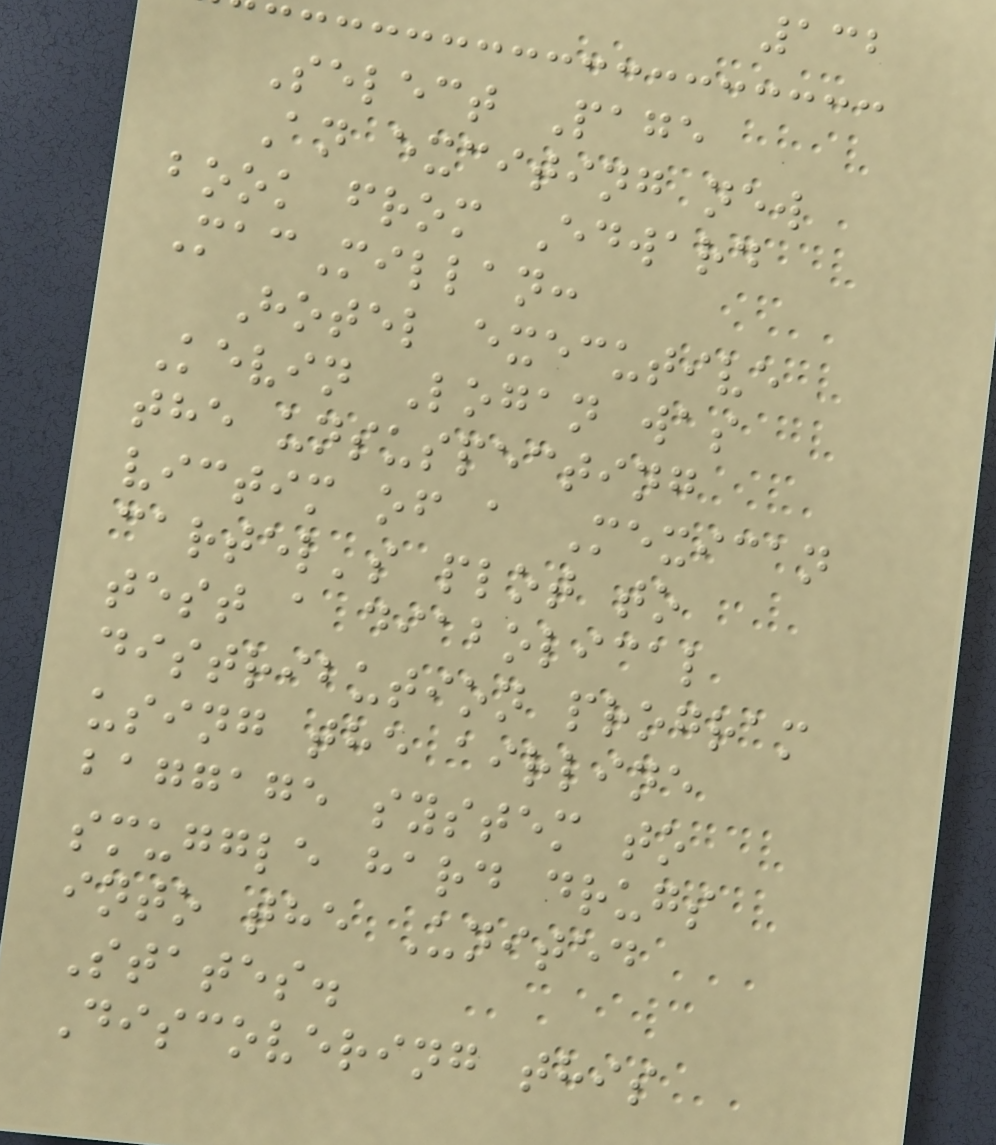132
Select Page
An exciting new
book from Edward
MacMillan:
Hotel executive
Kevin Logan was
the unsuspecting
victim of a Mexican
cartel's plot to
test a diabolical
distribution program
using the airline
baggage system to
smuggle hard drugs
into the United
States.
Discovering this
